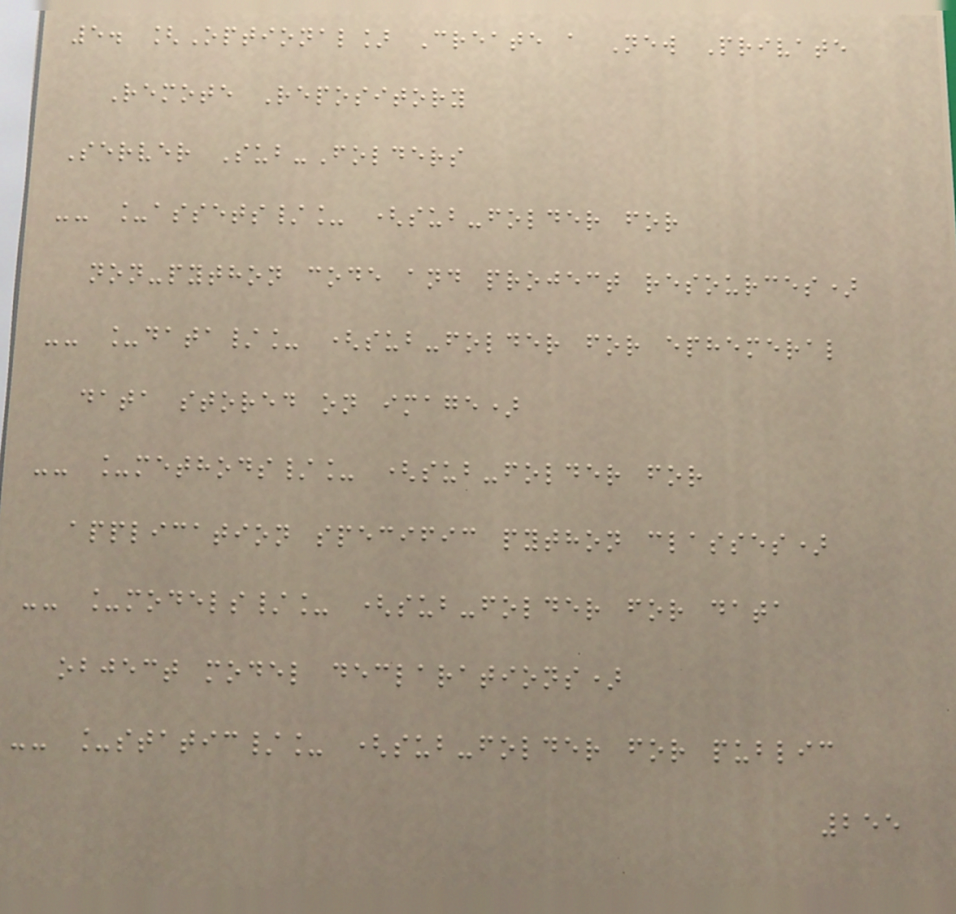5. [Optional] Create a New Private
Remote Repository
Server Sub-Folders
-- _assets/_ (sub-folder for
non-python code and project resources)
-- _data/_ (sub-folder for ephemeral
data stored on image)
-- _methods/_ (sub-folder for
application specific python classes)
-- _models/_ (sub-folder for data
object model declarations)
-- _static/_ (sub-folder for public
255
